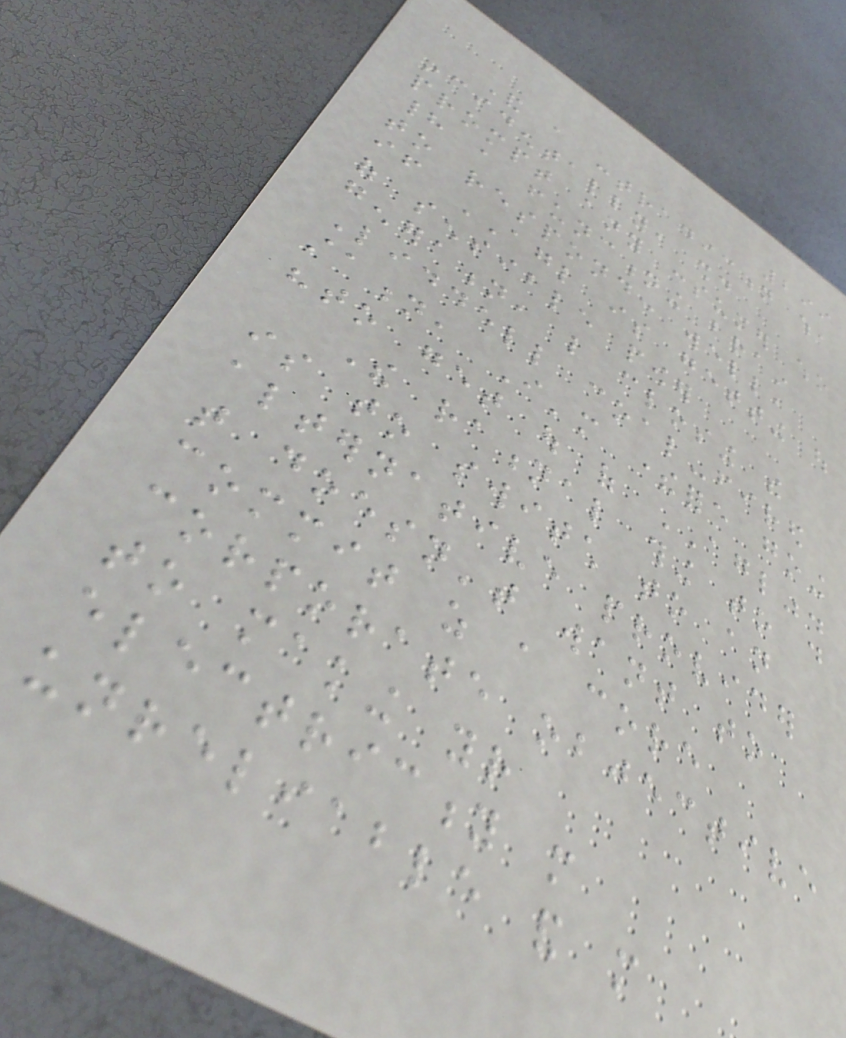299
And a contradiction which,
incidentally, should
prompt any consumer who
had a functioning brain
to respond: well,
if AGL is getting out
of sensible power
generation, like closing the
Liddell coal-fired
station, I'm therefore going
"to get out of AGL".
The rational thing to do
is to switch to an
alternative provider
that doesn't want to
commit as a core
corporate objective
to making your
electricity more
unreliable and more
